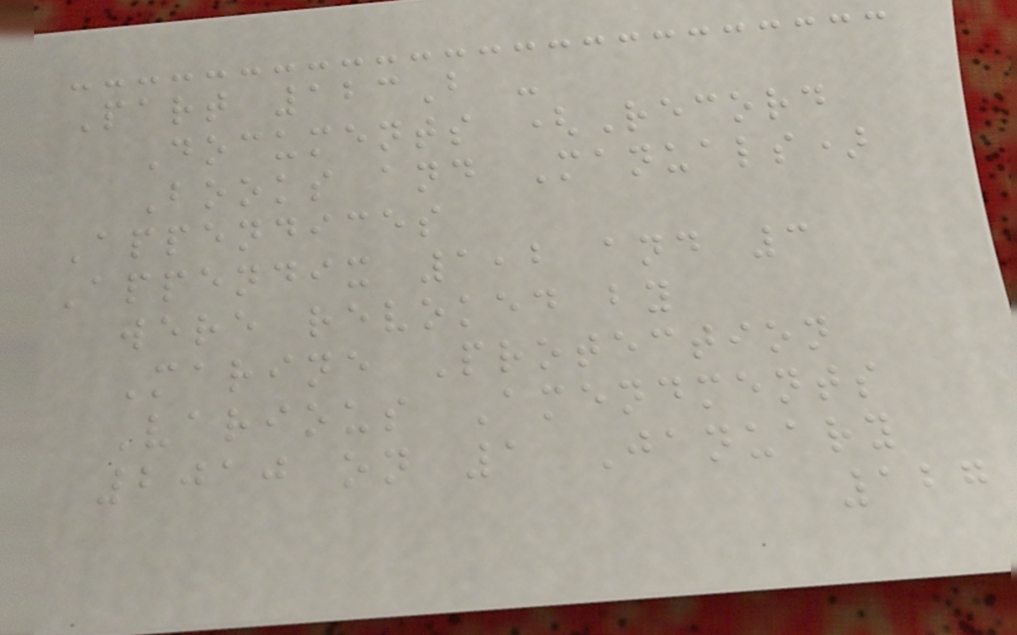Part 123B -
Documents (Record
Books and Manuals)
Appendices
Appendix 1,2 and 3
were revoked by
Marine Protection
Various Amendments
2010 on 1 January
127
